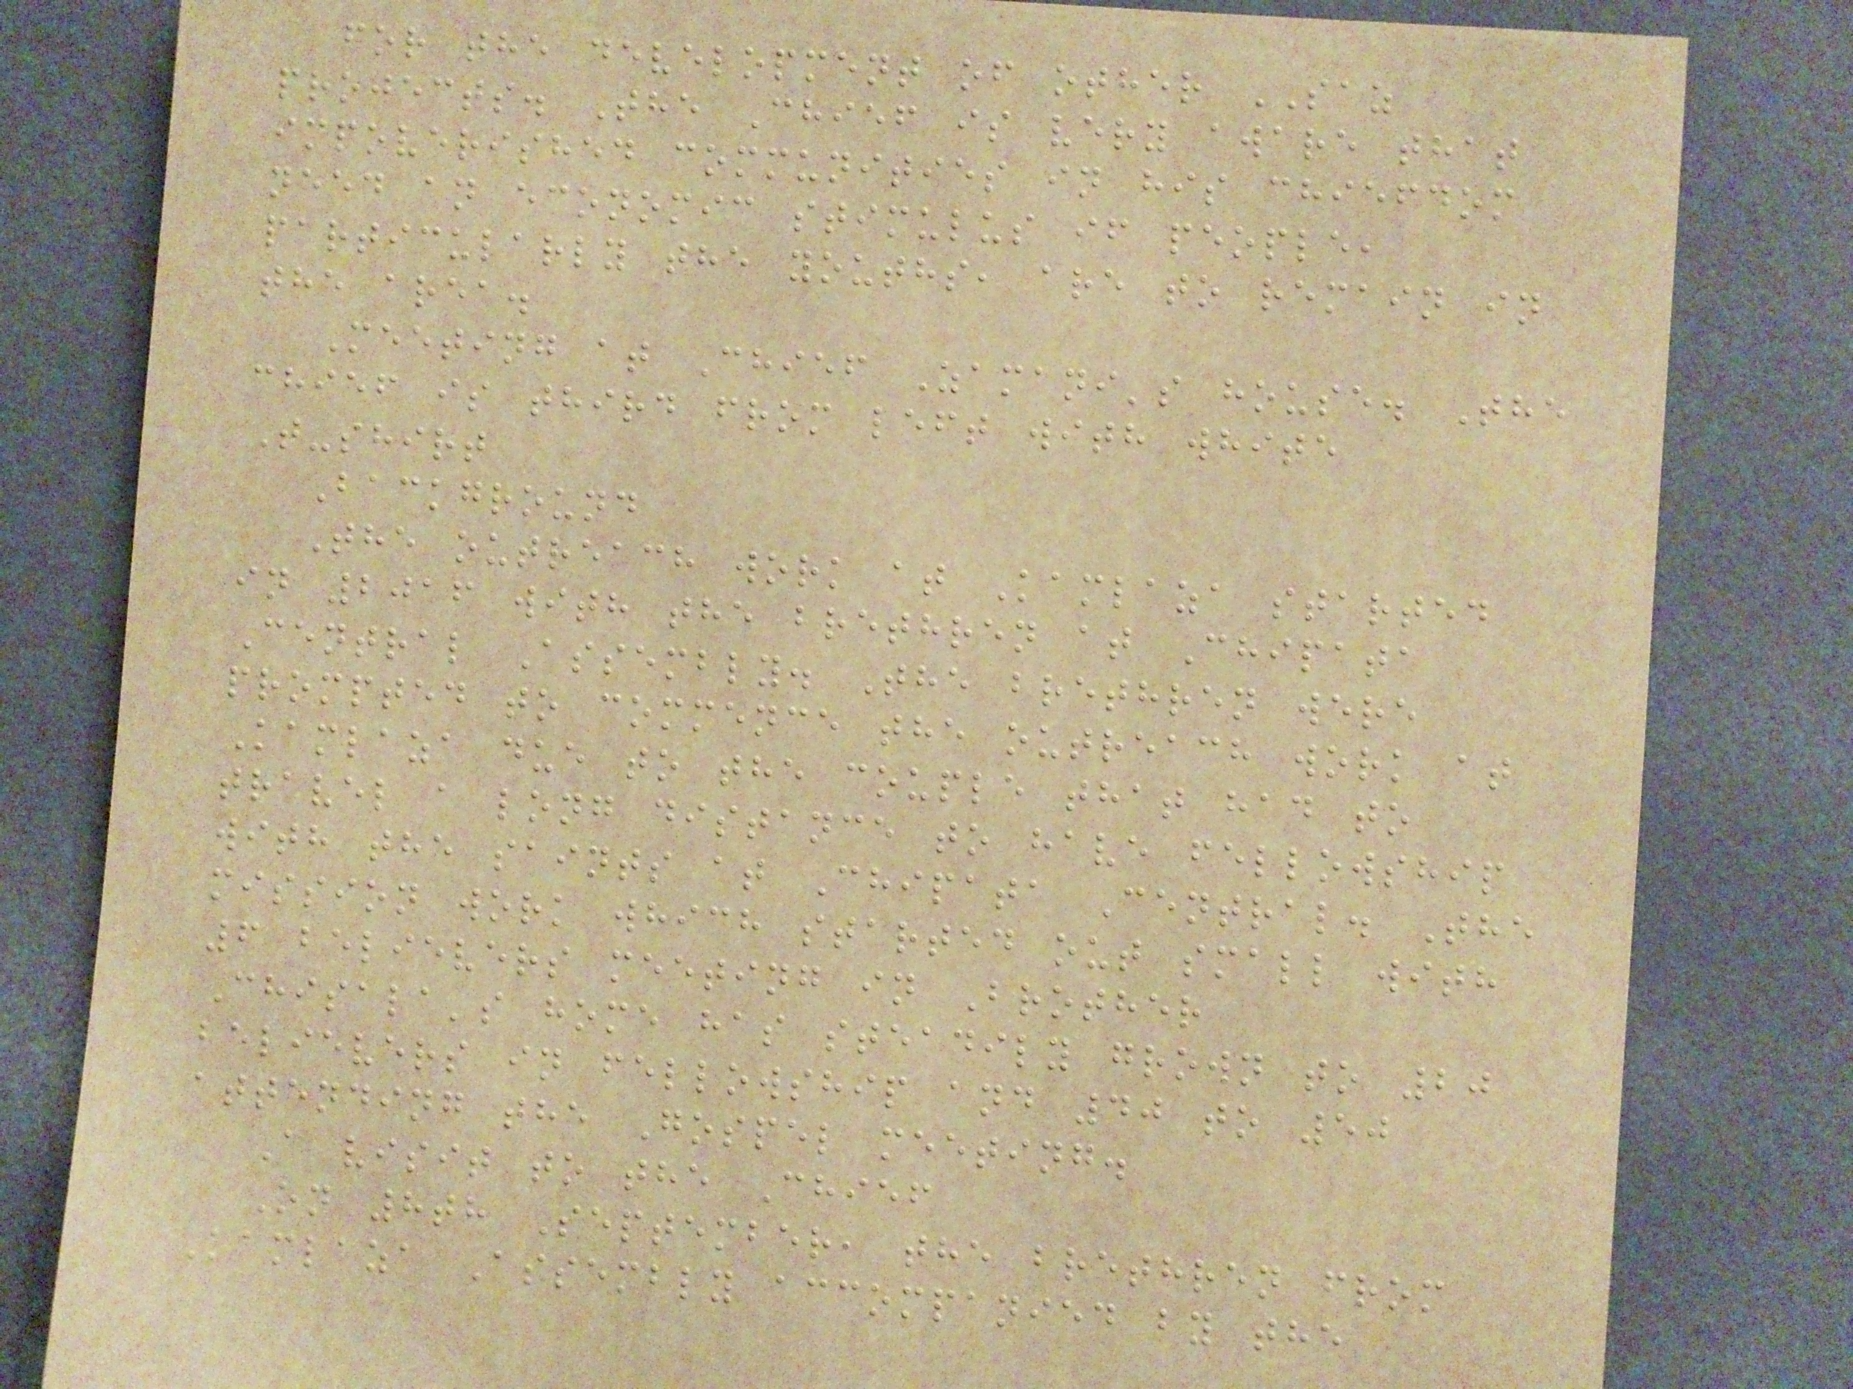for the development of other SAZ
projects. The Chief is very aware that
impoverished communities in his chiefdom
need an economic stimulus if people,
particularly the youths, are to remain in
the area.
Meeting at Chief Zamani's house. The
chief is third from left with white
T-shirt
Background
The outreach work at Kamlaza started
in 2016 with the brethren at Chipata
Central Assembly. The brethren were
prompted to commence the outreach work at
Kamlaza due to the couple that had to
travel a long distance to have fellowship
with the saints at Chipata Central. The
mission work which started out small with
6 believers meeting in Brother
Chisala's home has steadily grown to 20
believers in fellowship and 40 to 50
attending the Gospel meeting.
A visit to the Chief
On 8th September, the brethren from
Kamlaza Assembly accompanied by the
